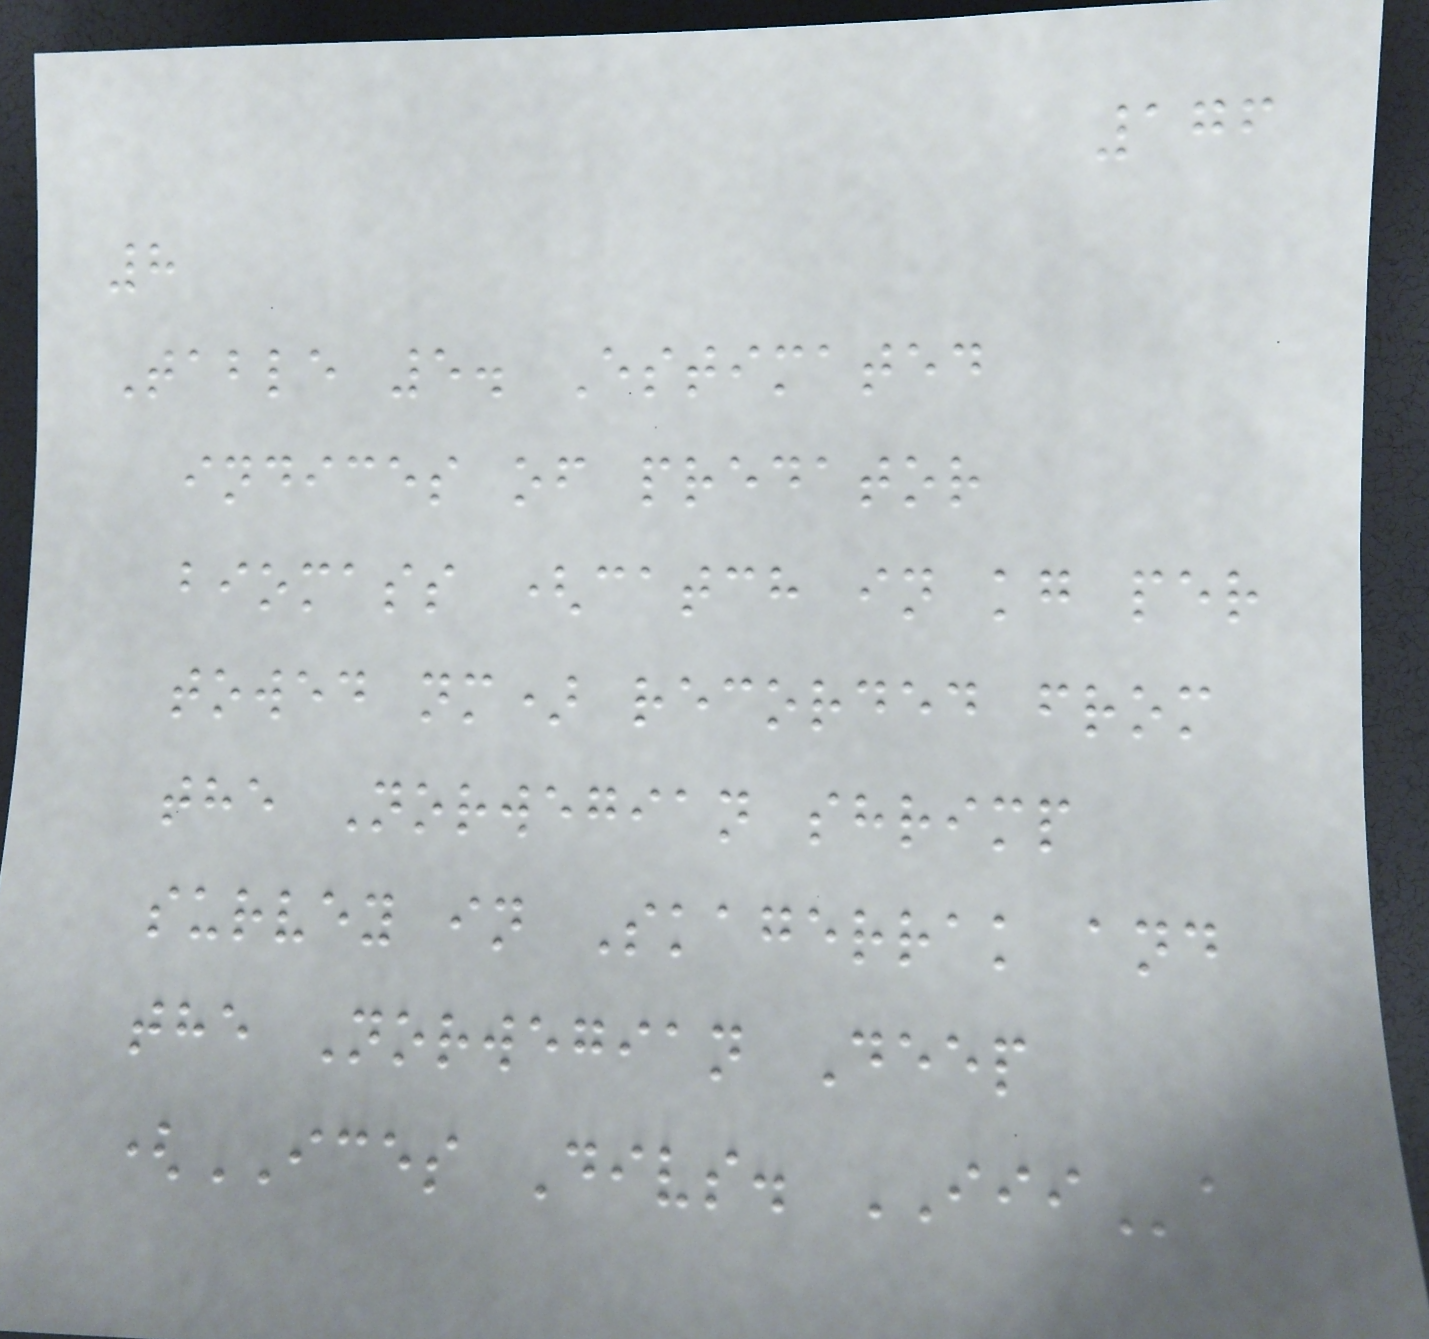176
8
Table 5. Estimated
indices of predator
biomass (catch in kg per
towed nm) recorded from
the Norwegian shrimp
survey in Skagerrak and
the Norwegian Deep
(ICES Divs. IIIa
